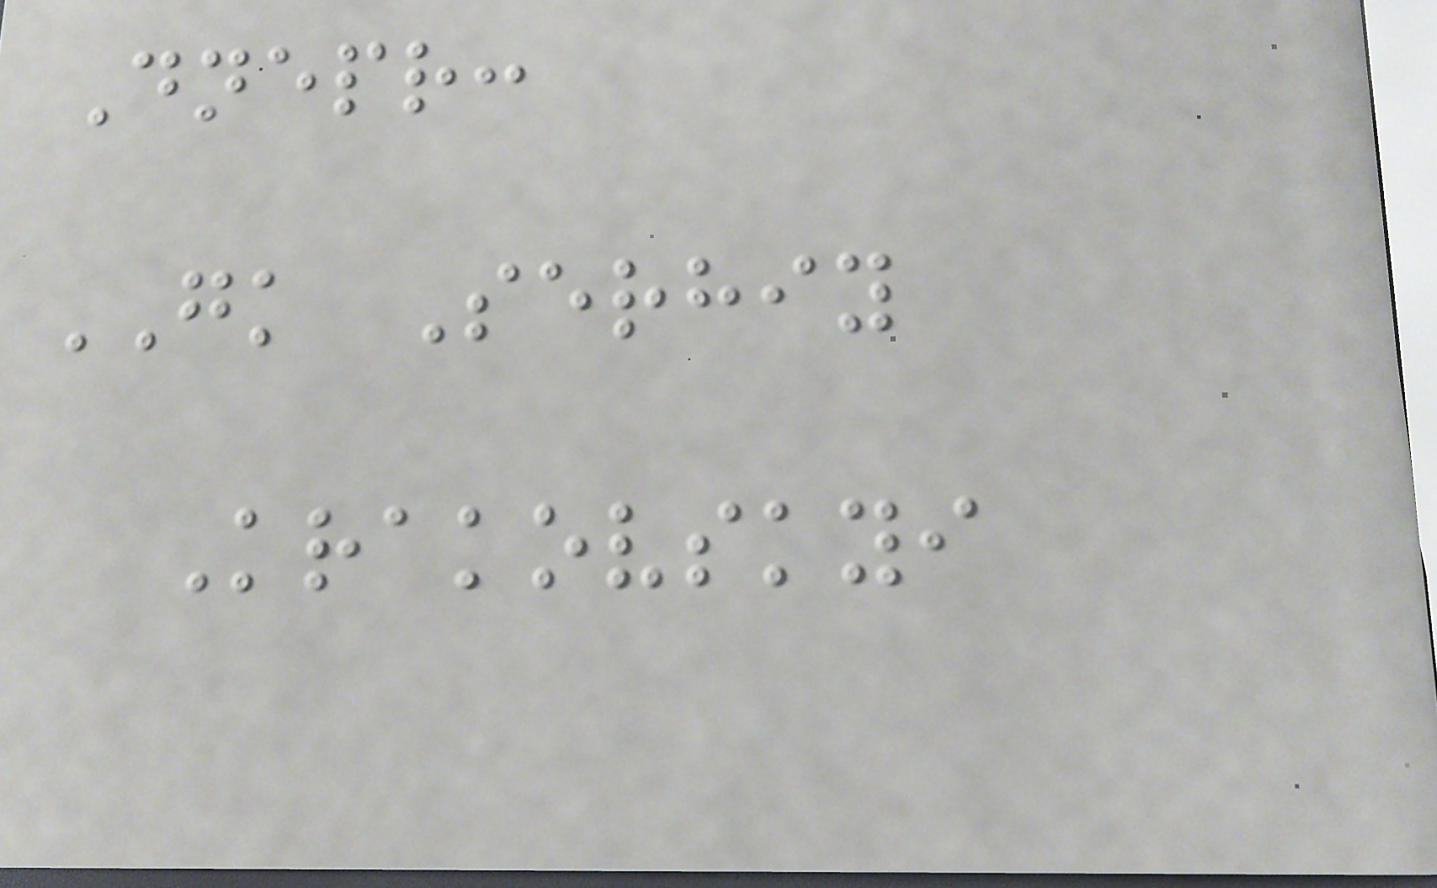Dnepr:
GK Serhiy
Krakovskyi
